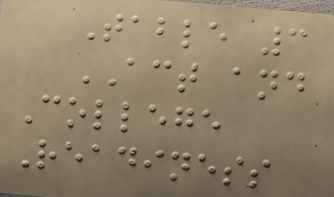Table 3
ACT and
College
Readiness
